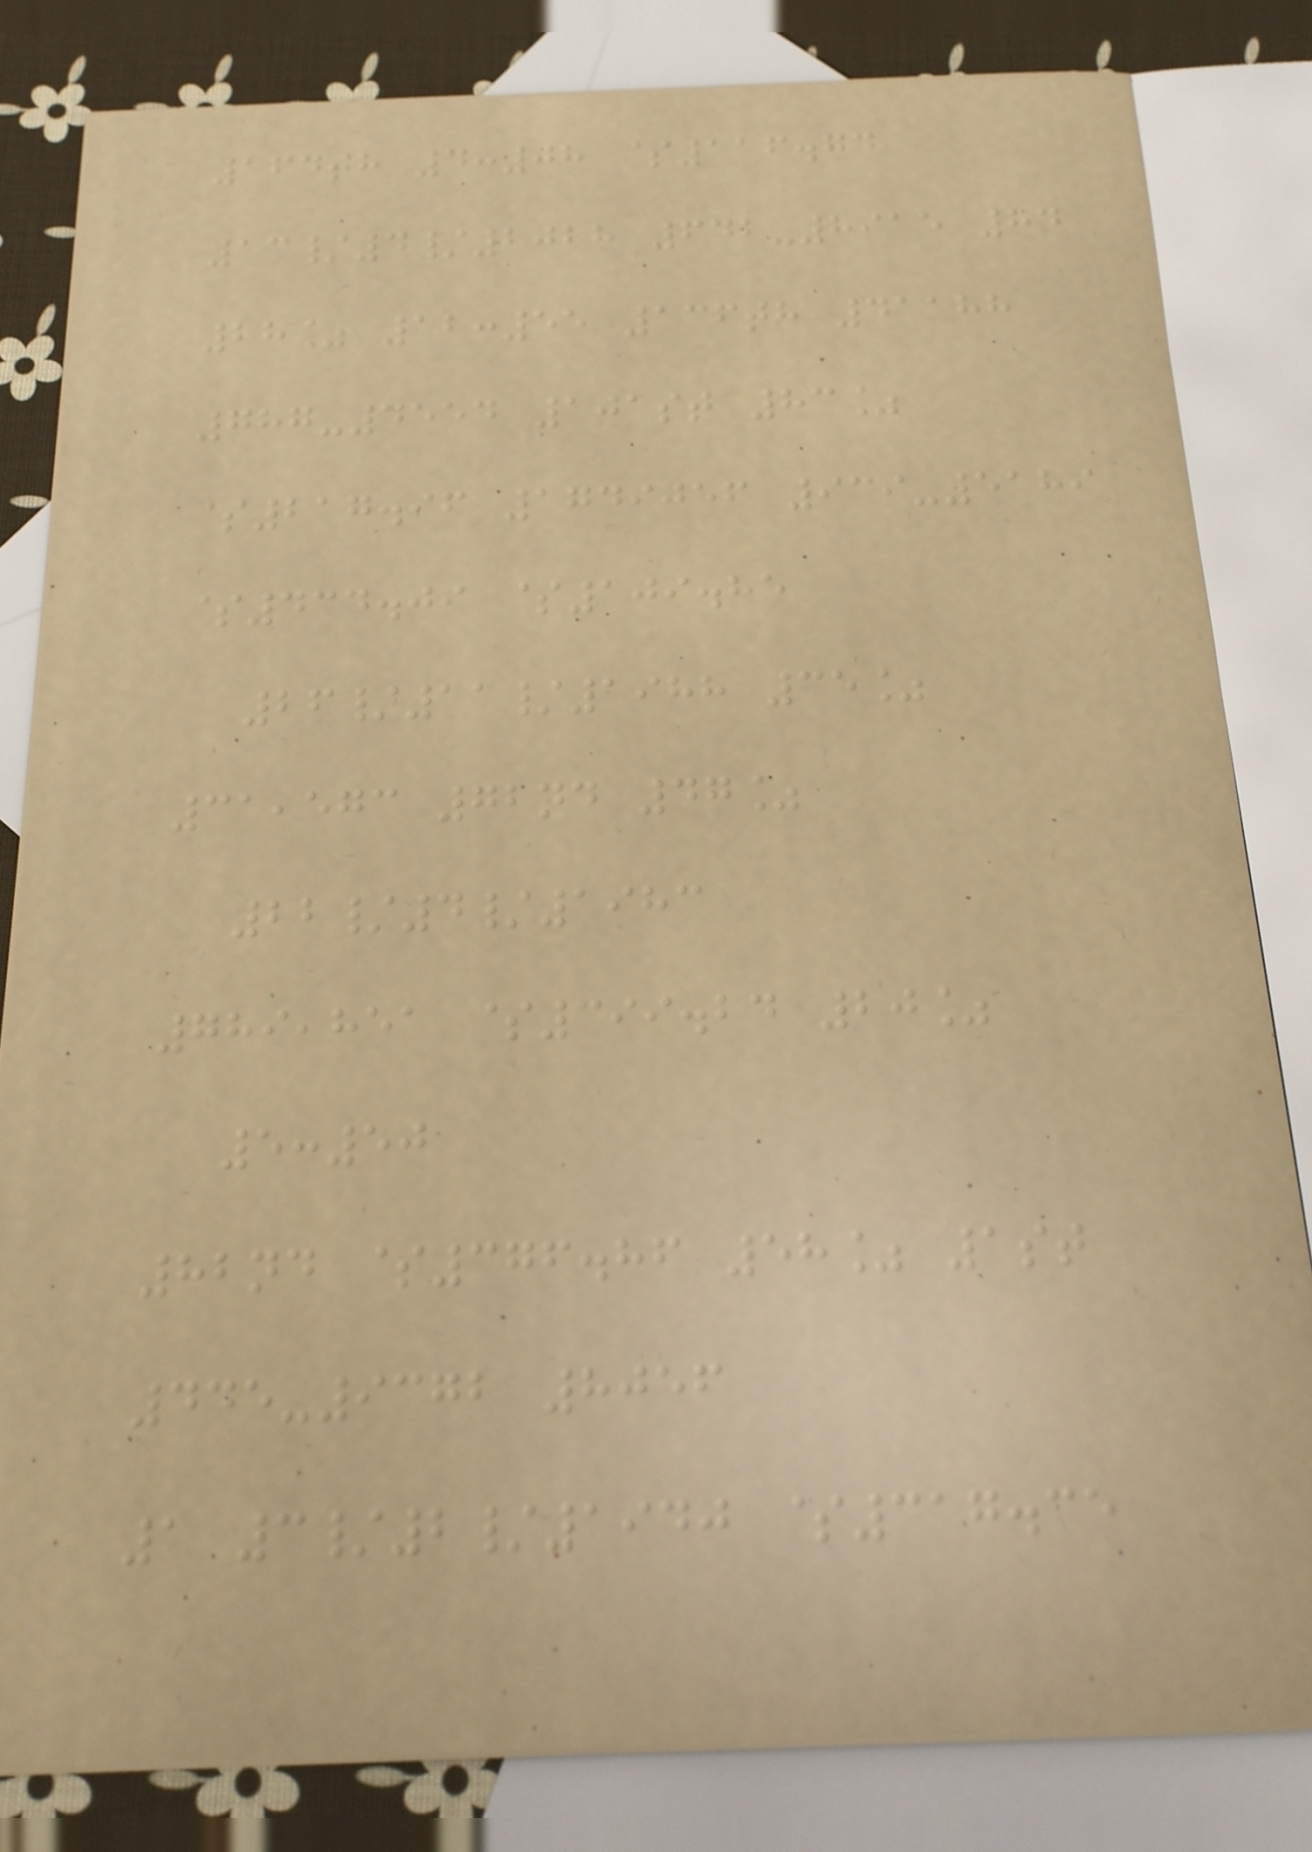164th 4:08 $116.74
13/4/2028 642-8915 84
28% 12:55 136th 41188
787-4554 101st 83%
$217.96 1749056 939-5189
$434.09 $109.85
26/11/1988 35%
31,573 72nd 47%
22/4/1983
789,851 $399.24 20%
5:50
82nd $376.86 58% 1st
445-9372 8056
1 3/2/1940 $317.35
